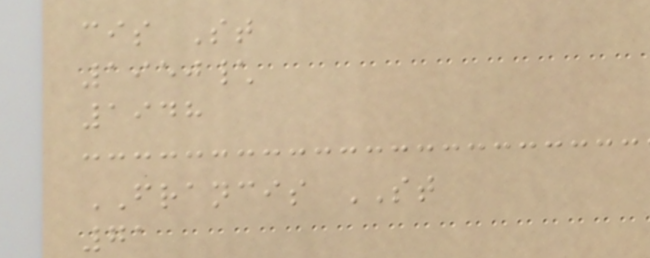cis St
1950\
1948
FRANCIS ST
71
